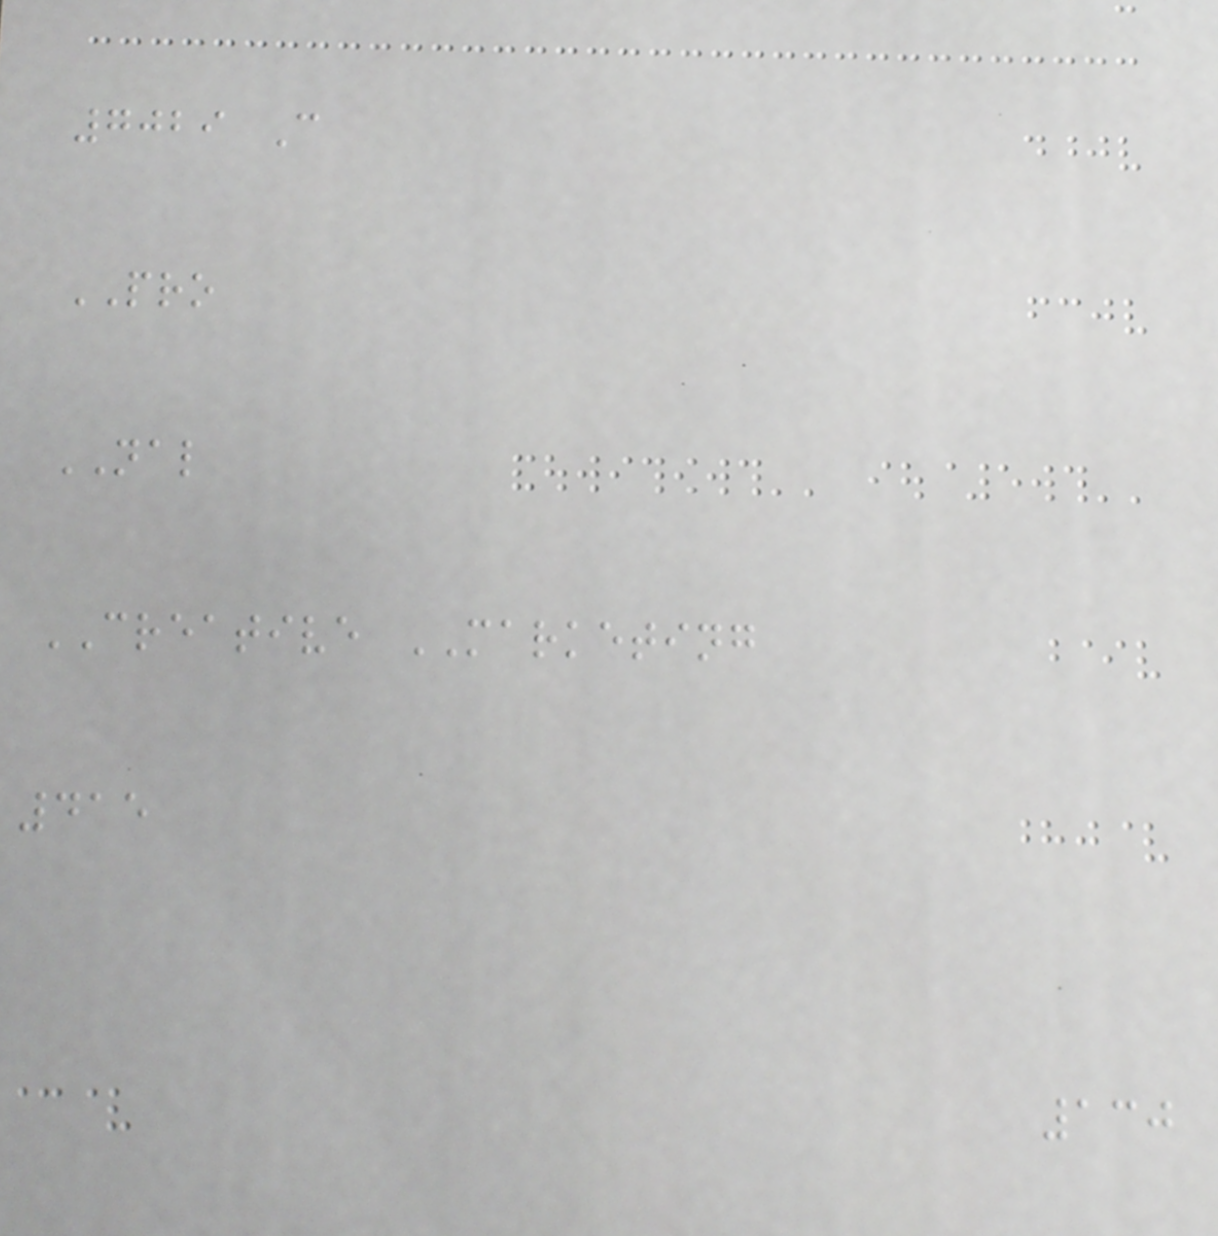7029 C
PRO
NAL
CREATIVE MARKETING
415
130
